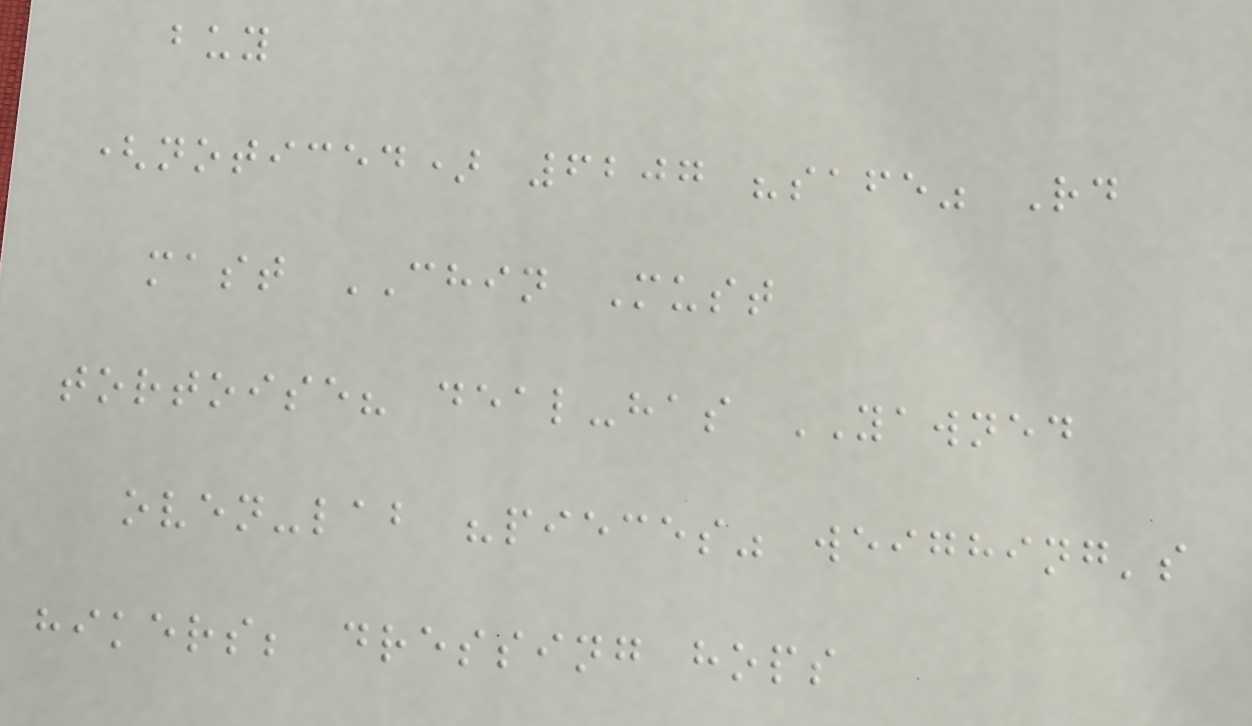buy
(noticed) 6207 "safe" Rd
mast CHIN Must
tortoise? deal-has YAWNED
oven-lab "pieces" weighing's
hikers; dressing hops
